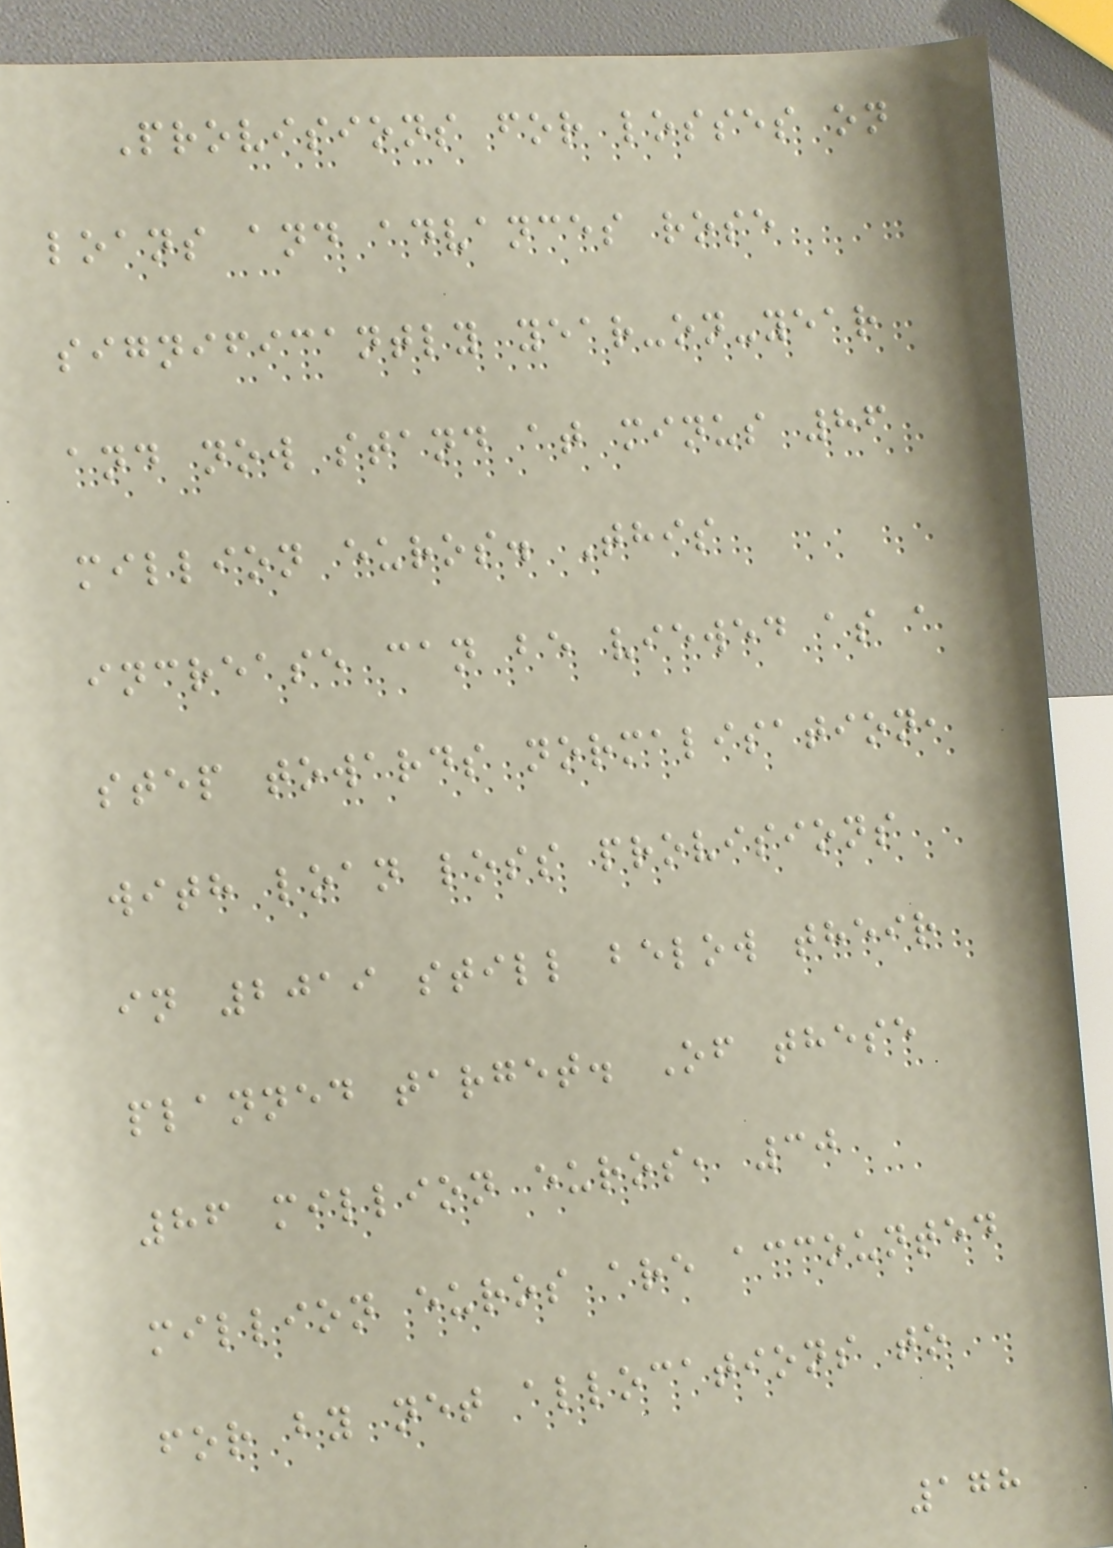Provisions for losses on
loans and advances rose
significantly year-on-year
and now stand at minus 86
million euros. This
increase can be viewed as a
step towards normalisation,
with loan loss provisions
in 2019 still below their
planned target. Of these
86 million euros, 30
million euros are accounted
for by net allocations to
178
